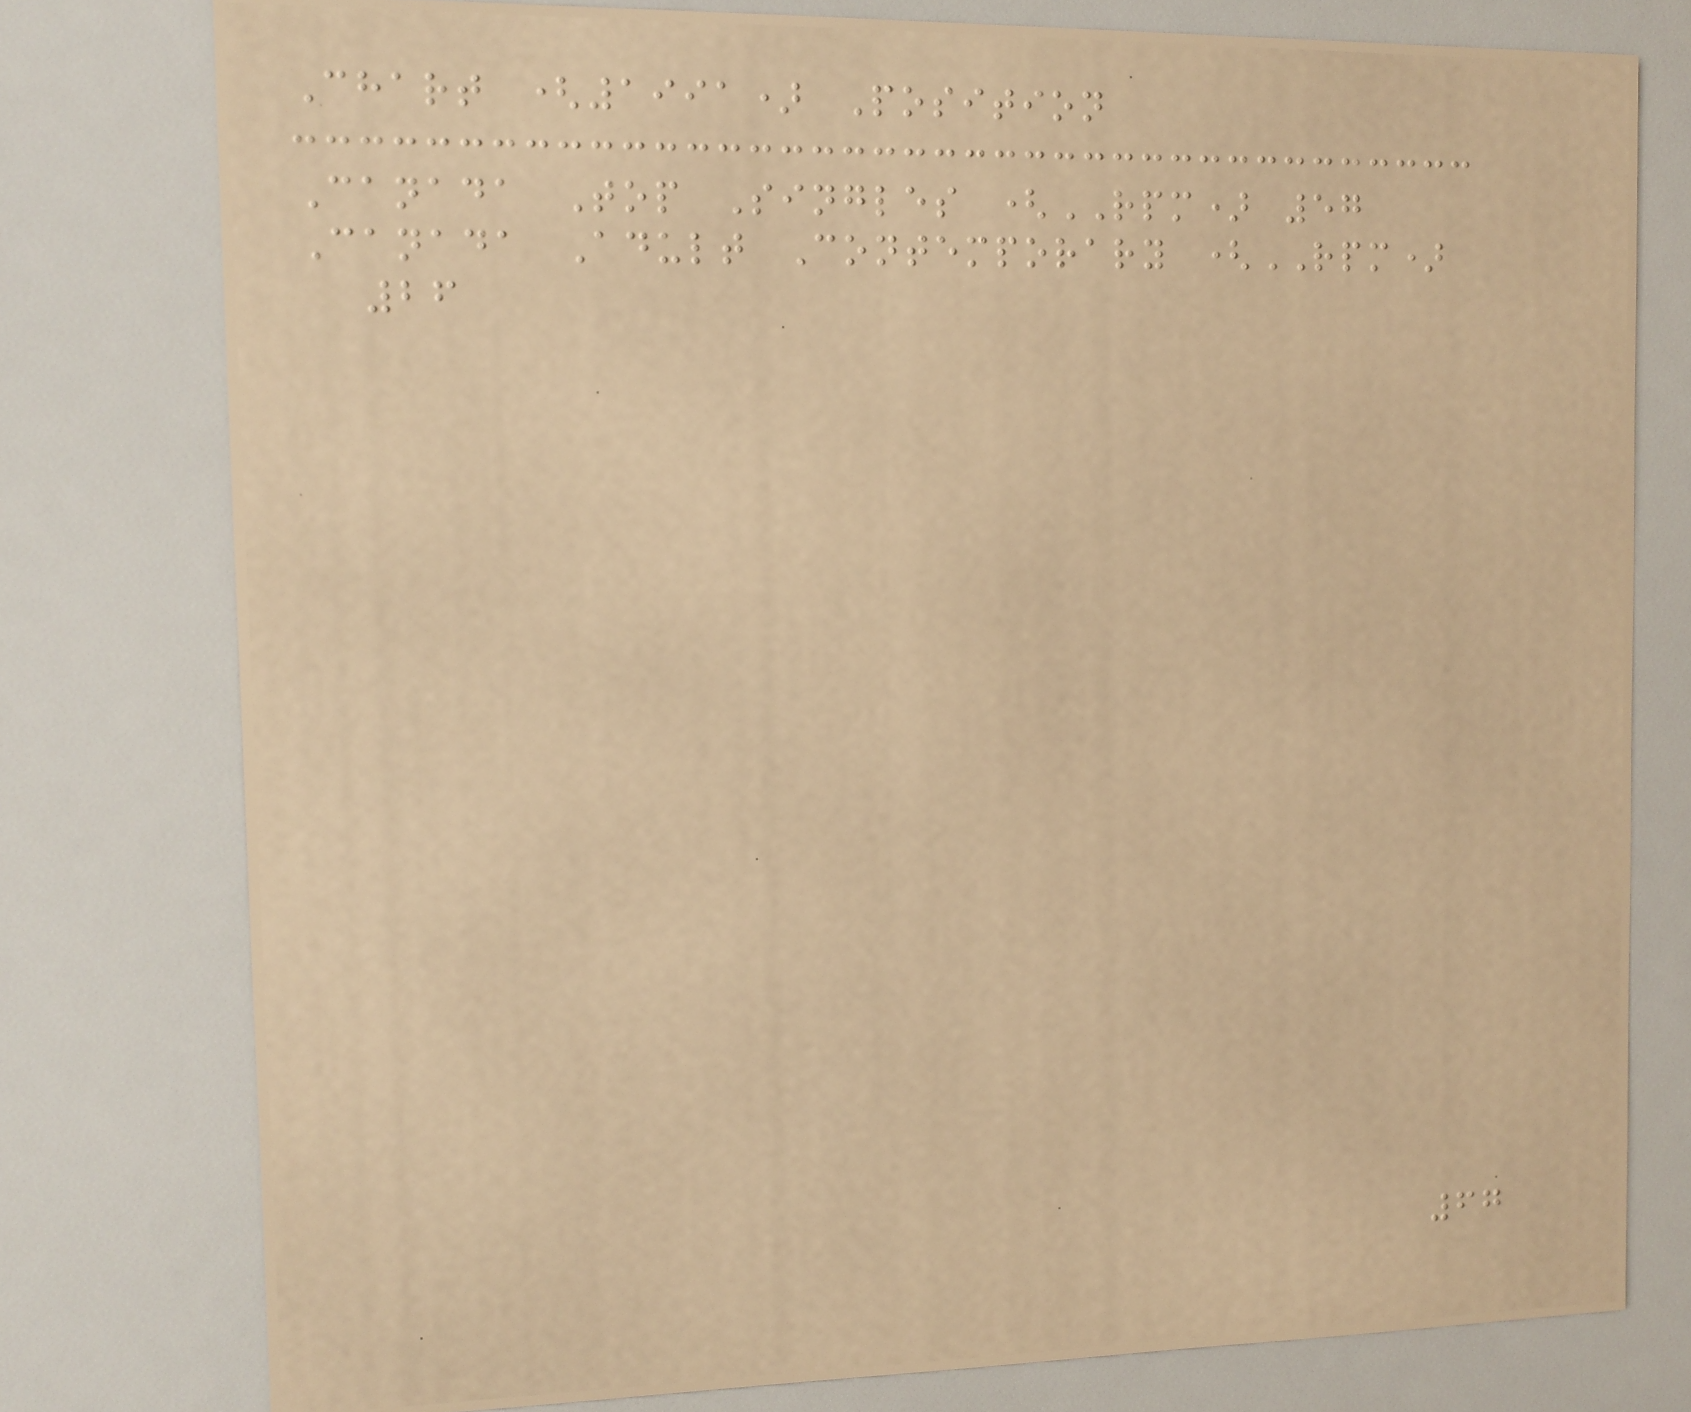Chart (1991) Position
Canada Top Singles (RPM) 57
Canada Adult Contemporary (RPM)
26
67
